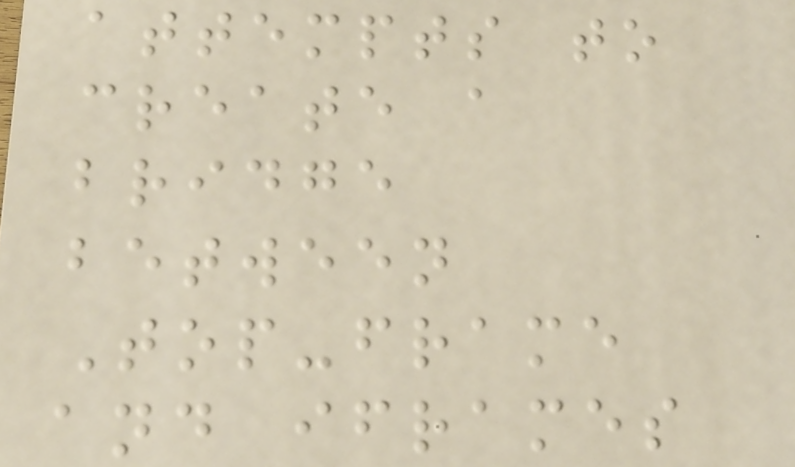attempts to
create a
bridge
between
Top-frame
and iframes
